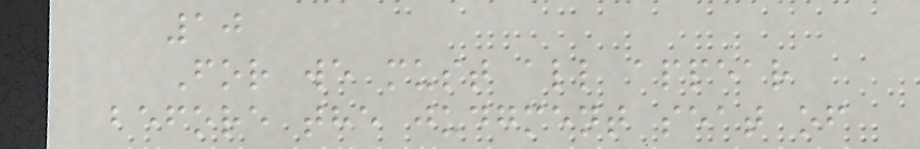10
For we must all appear
before the judgment seat of
